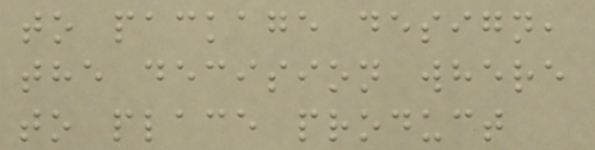to package design,
the decision where
to place product
